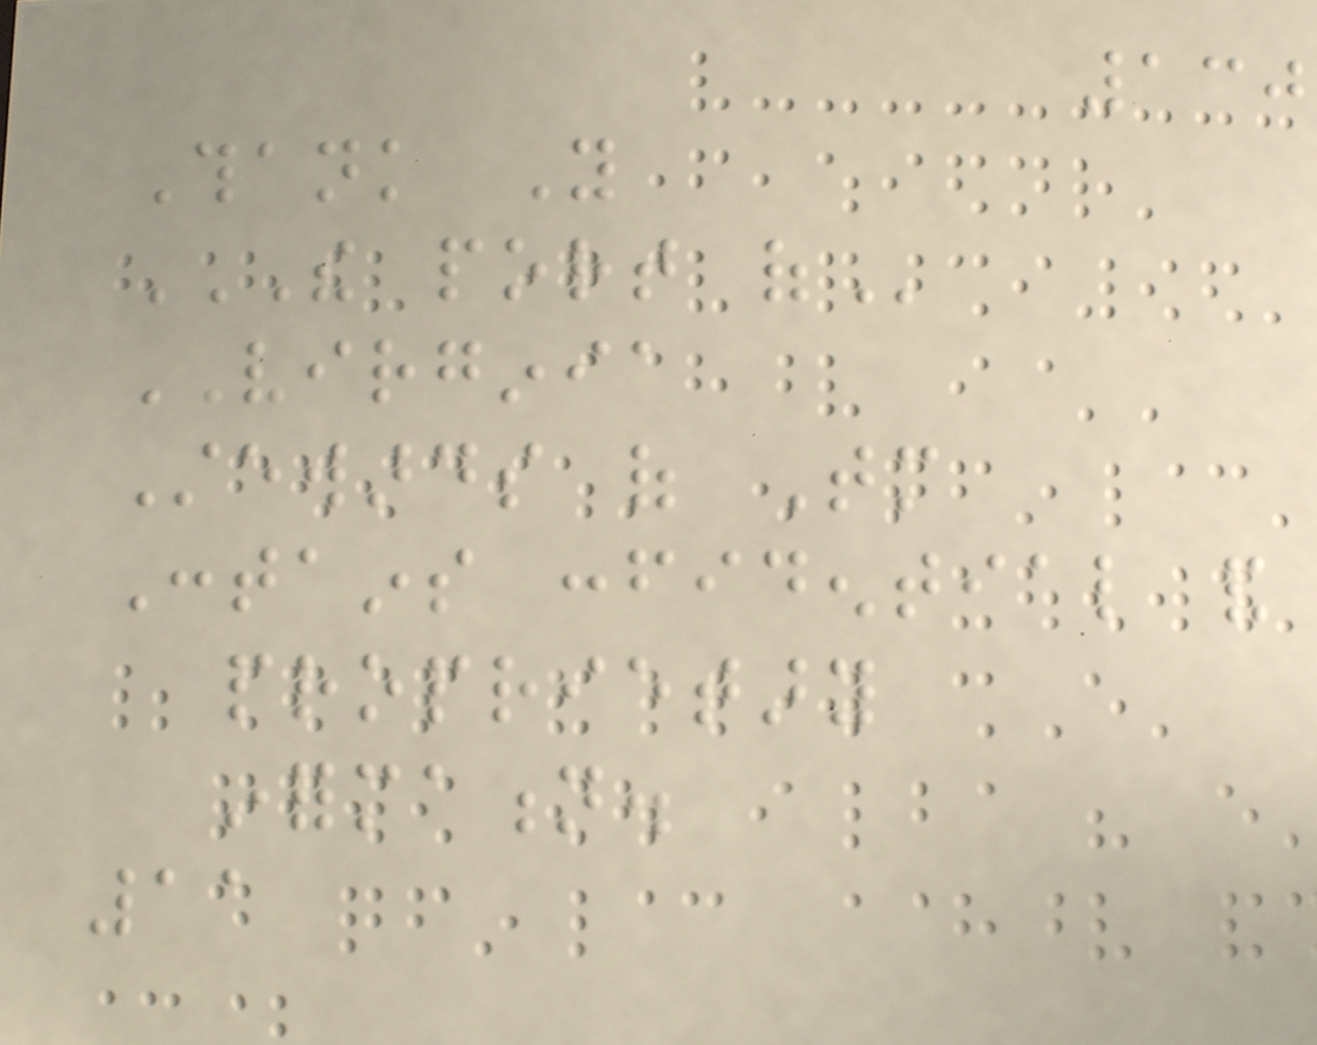130
Thank You
THE PORT OF
VIRGINIA
Stewards of Tomorrow
Contains confidential and
proprietary
information.
11
